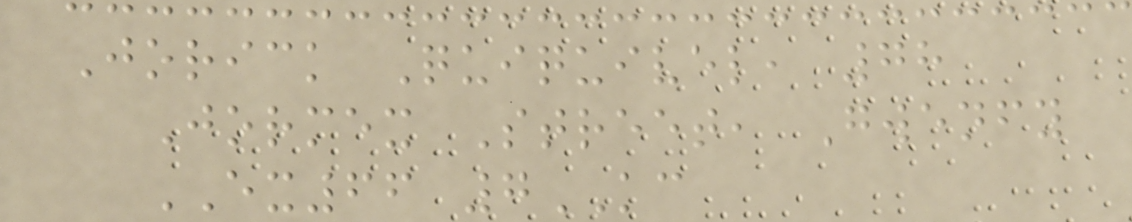Jorick Quiquivel, 78
Jormex Street, Gwenfy
EX66 7KC
